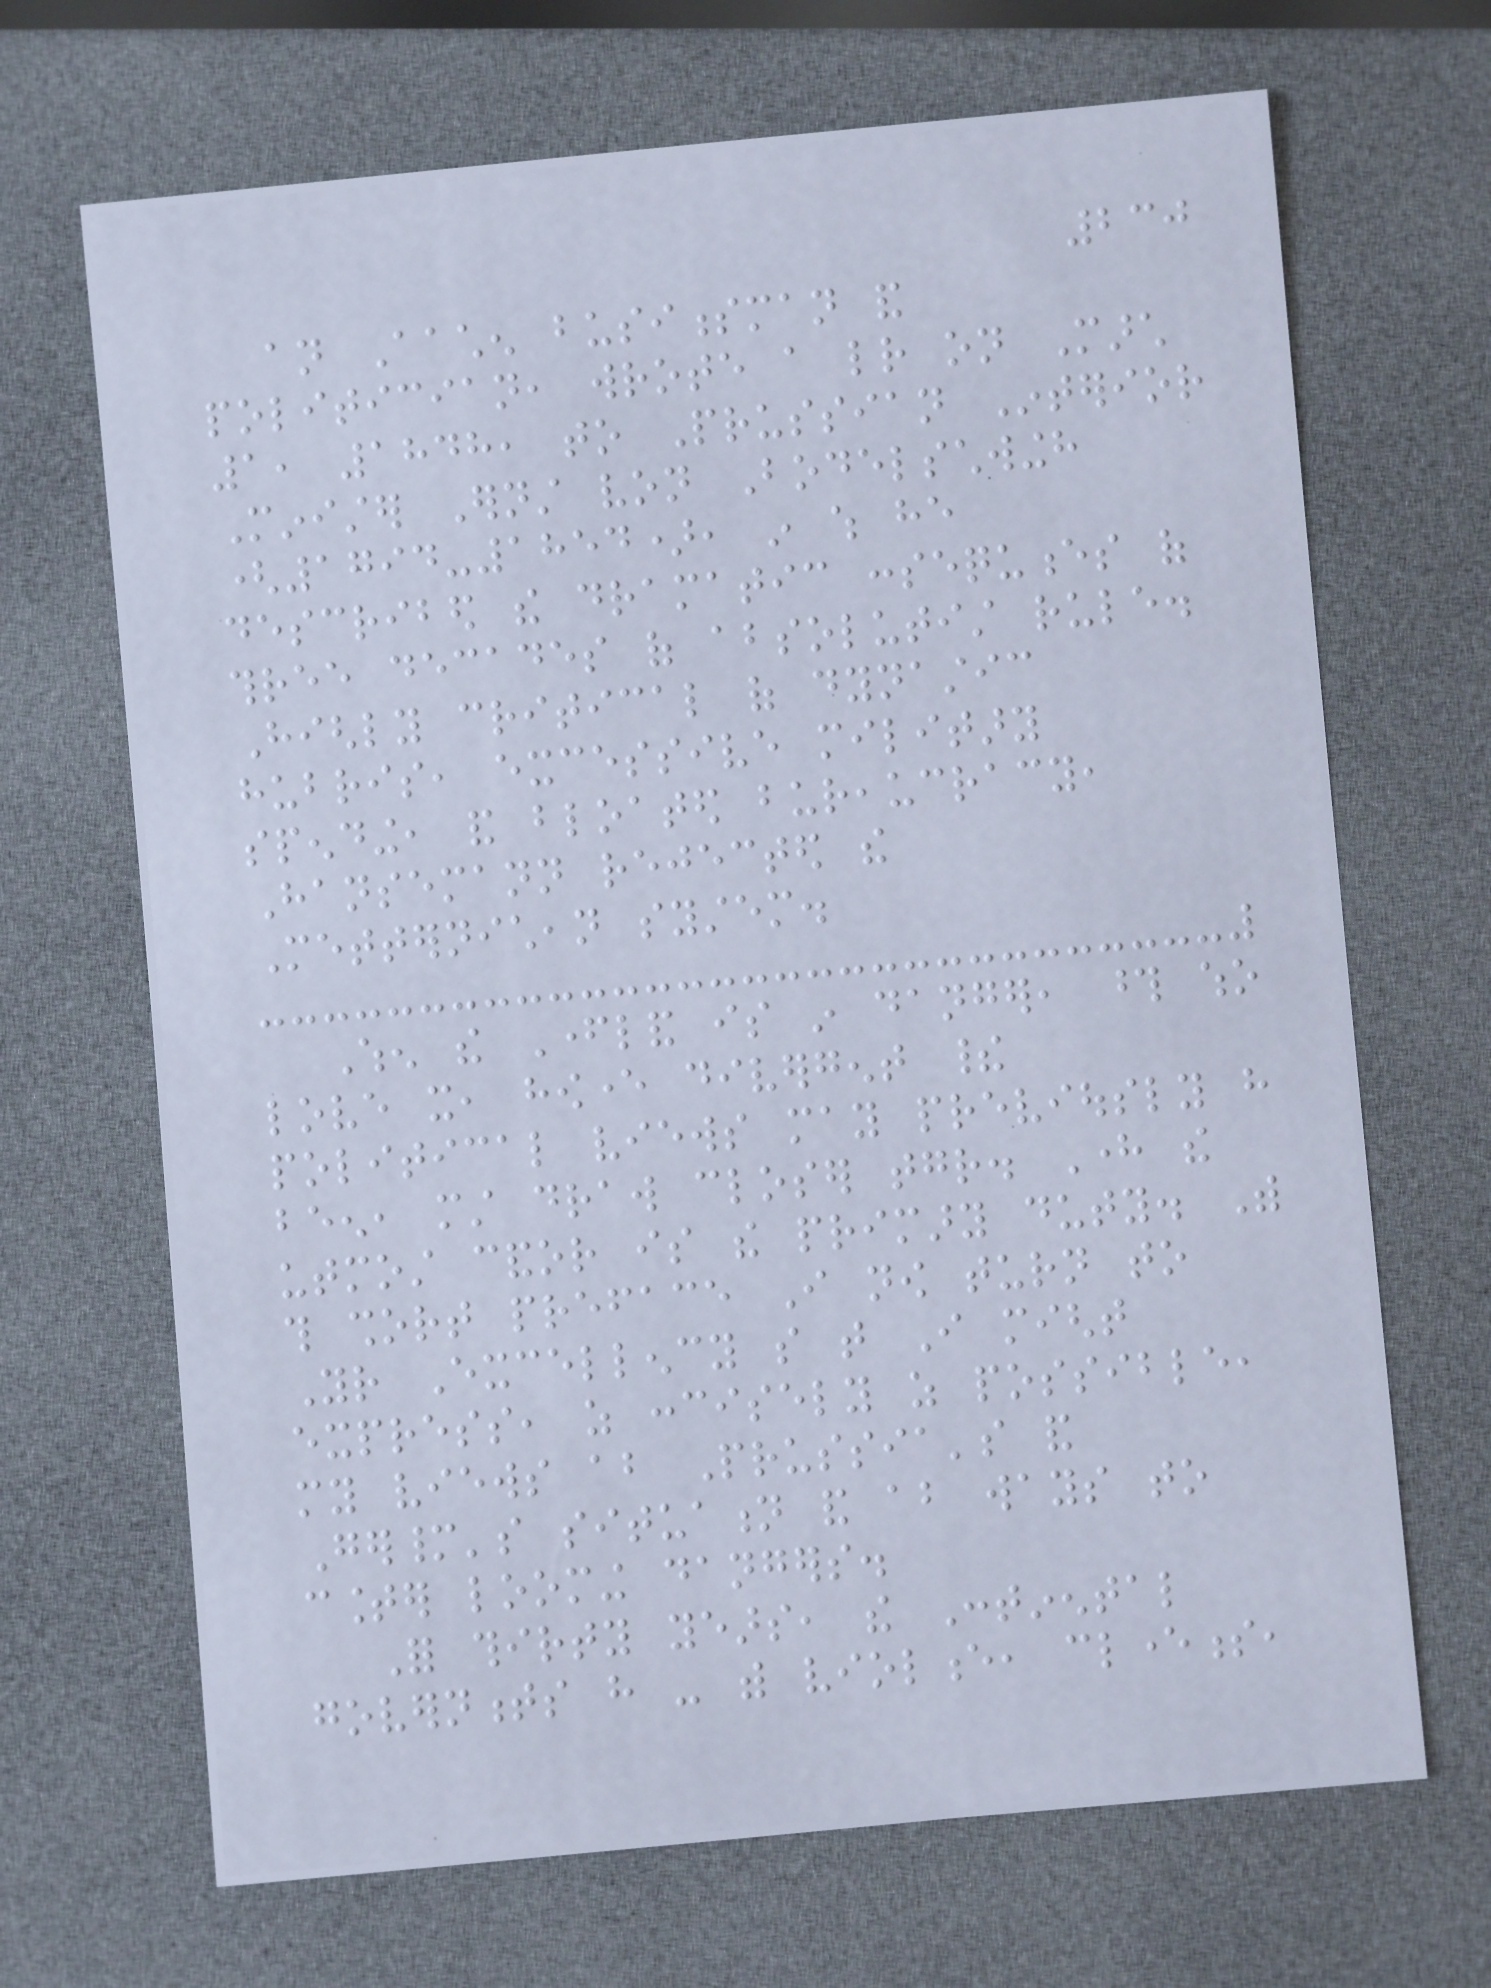230
an Aachen businessman and
politician, wrote a letter on March
1, 1848, to Prussian Interior
Minister Ernst von Bodelschwingh
(1794-1854), in which he
described the dramatic consequences of
three decades of absolutist rule.
Highly critical of dynastic
hubris, excessive military
spending, and bloated bureaucracy,
Hansemann rejected the
Metternichean system.
When the Fatherland is in danger, those who
love it, however divergent their
political views may previously have
been, must draw closer together. Here the
utmost candor is the primary duty. With
this short preface I now turn to
Your Excellency so that I might
express, as concisely as possible,
my views about Prussia's and
Germany's situation and about ways to
counter looming dangers.
For thirty years, the Continental
governments have - with violence, cleverness,
